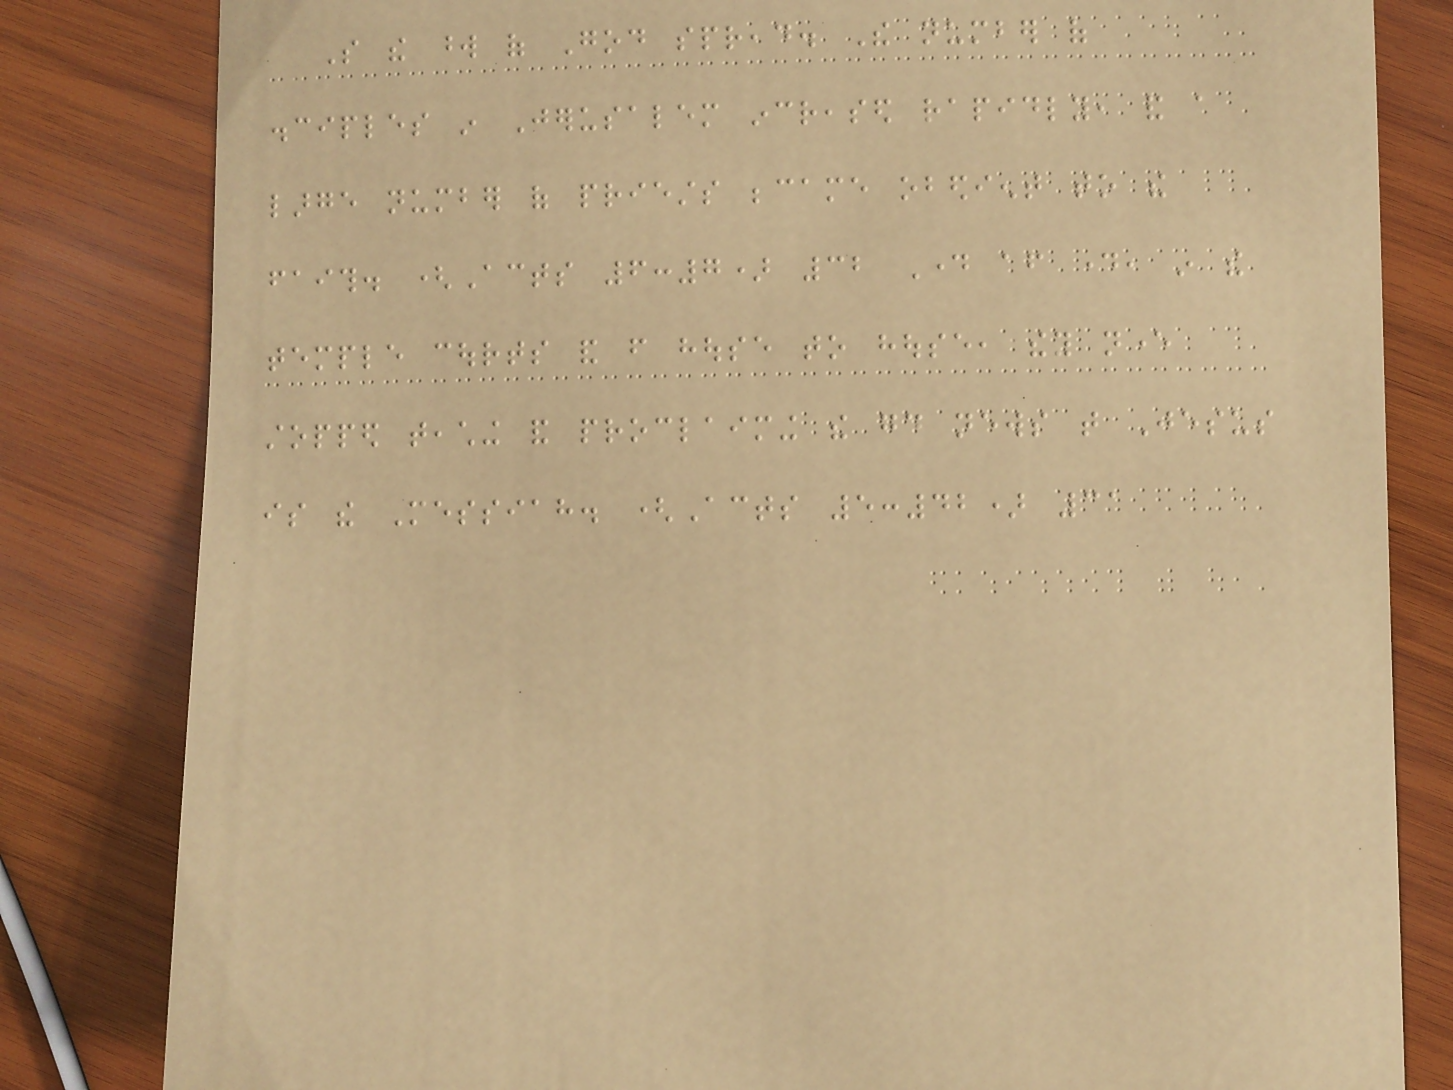So the word of God spread. The number of
disciples in Jerusalem increased rapidly, and a
large number of priests became obedient to the
faith. (Acts 6:7) 32 Day after day, in the
temple courts and from house to house, they never
stopped teaching and proclaiming the good news that Jesus
is the Messiah. (Acts 5:42) 31
